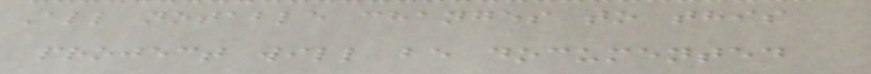All notable changes to this
project will be documented
